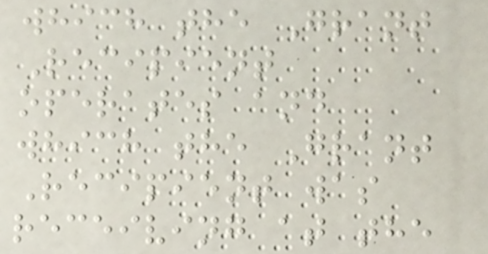which the Grant
Recipient
operates and
which the Grant
Recipient was
receiving at the
